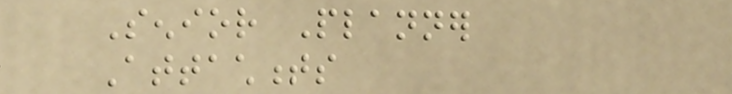Senior Planner
Attachments
